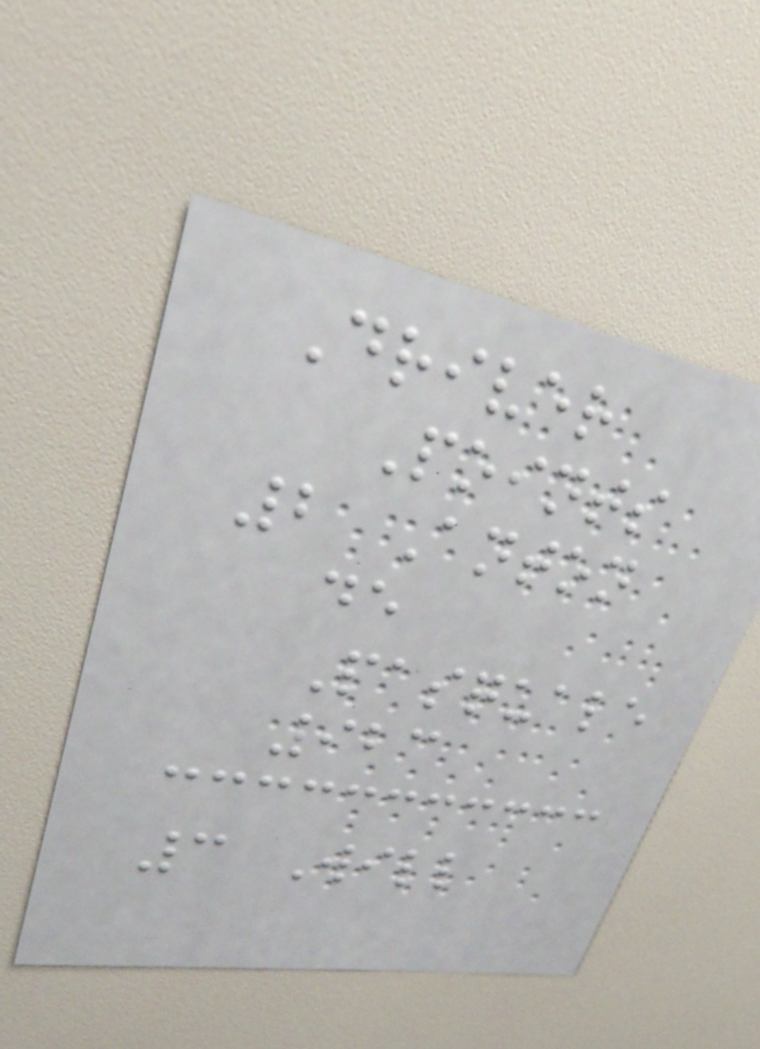Driver
Points
2 Anton
de
Pasquale
923
3 Will
